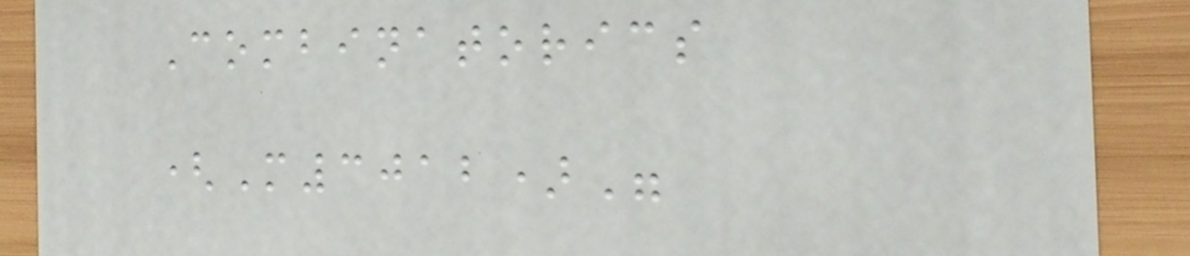Combinatorics
(M3012)"
